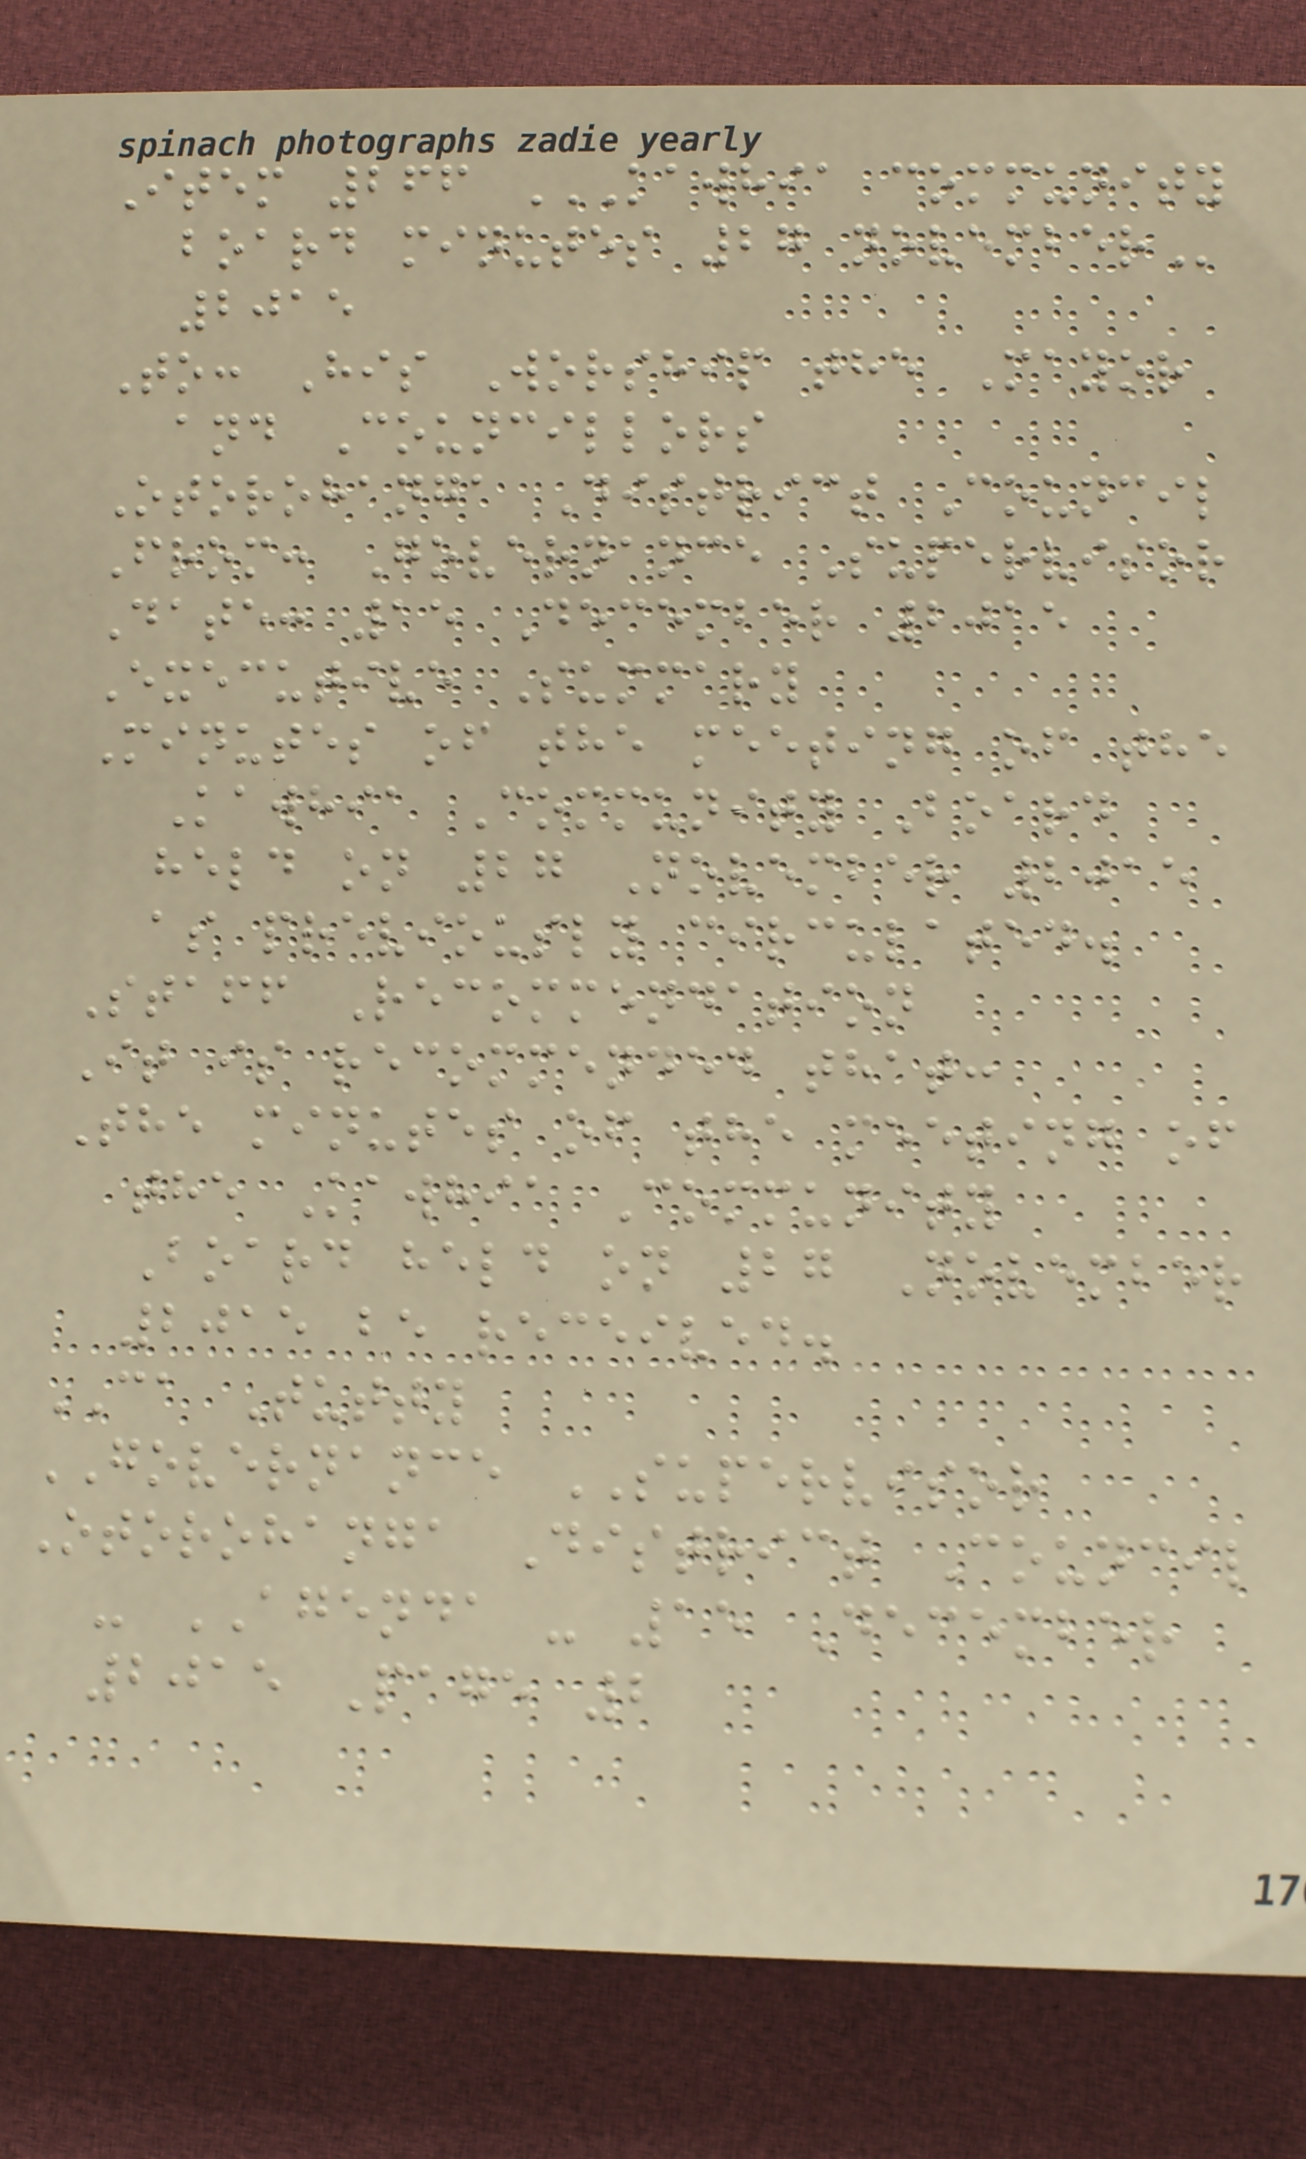Item 266 KAWHIA COMMUNITY
BOARD MINUTES 27 NOVEMBER
2015
To: His Worship the Mayor
and Councillors
Otorohanga District Council
From: Governance Supervisor
Date: 15 December 2015
Executive Summary
Minutes of the meeting of the
Kawhia Community Board
held on 27 November 2015
as previously circulated.
Staff Recommendation
It is recommended that:
The minutes of the meeting of
the Kawhia Community
Board held on 27 November
2015 be received.
CA Tutty
GOVERNANCE SUPERVISOR
Otorohanga District Council
- AGENDA - 15 December
2015 Page 2
